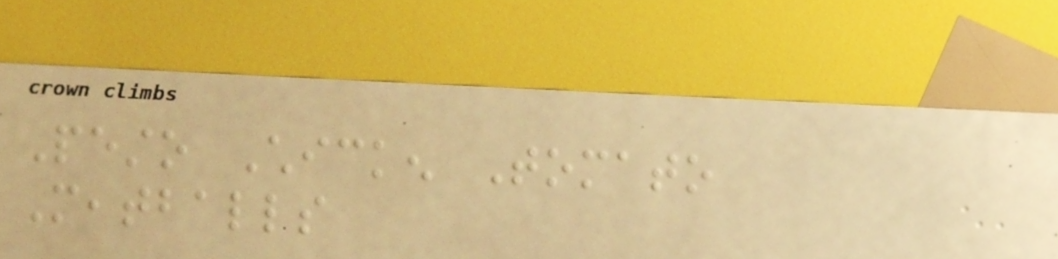Pesto Chicken Tomato
Meatballs
